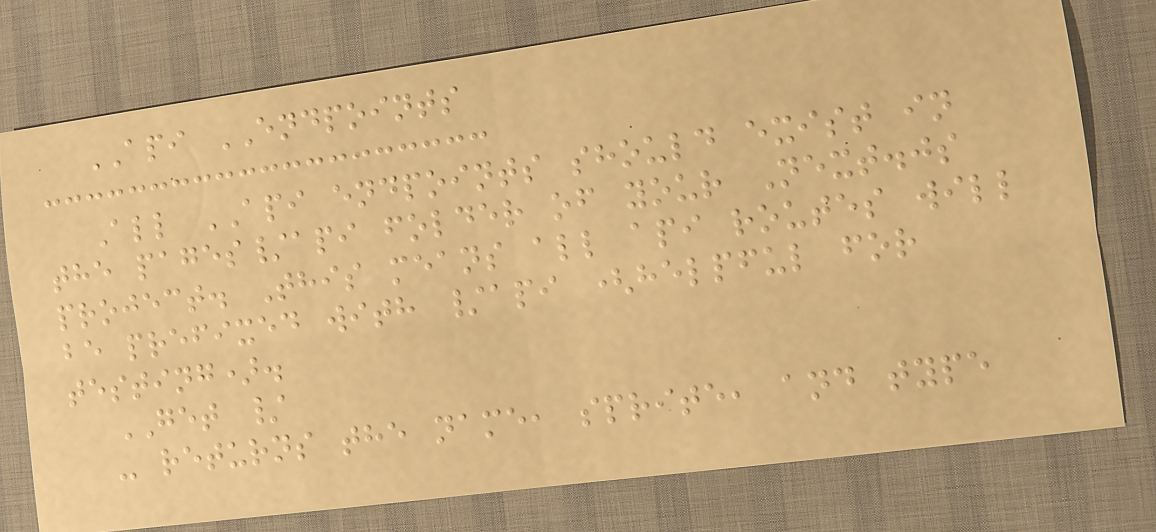API ENDPOINTS
All API endpoints should exist in
the pages/api folder of your Next.js
project. This means all api routes will
be prefixed with /api (helpful for
testing).
GET /
- returns the name, sprite, and type
